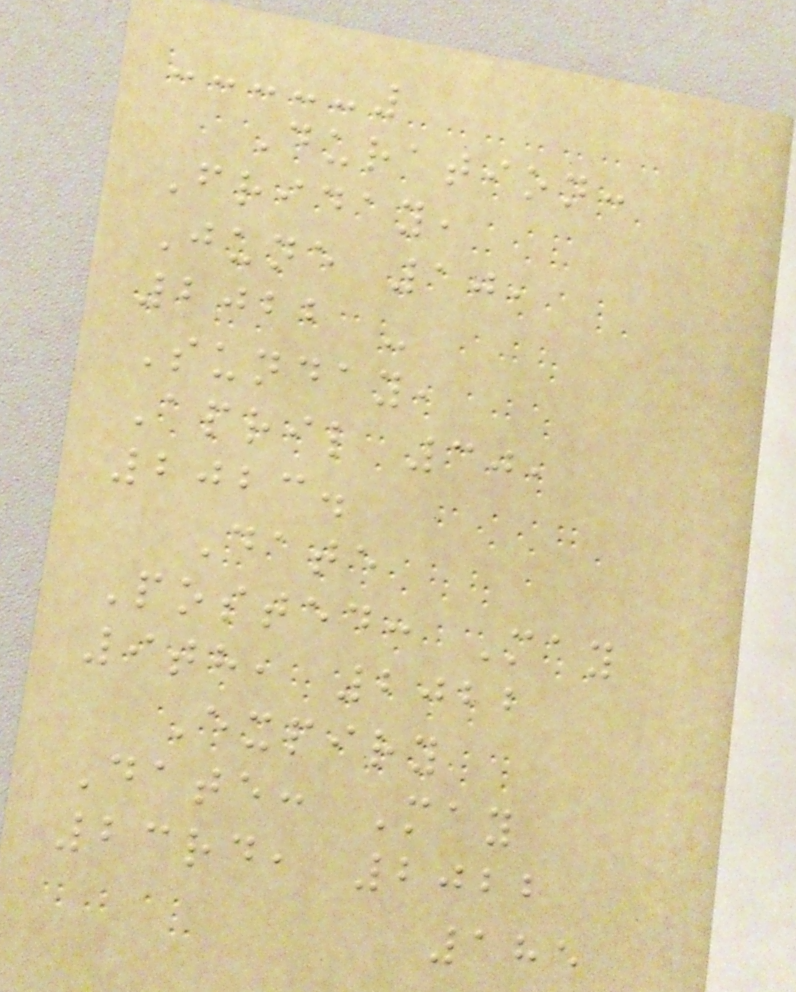Duration:
Friday,
June 10,
2022 -
Sunday,
April 30,
2023.
Date
Posted: May
9th, 2022
Expiry
Date: May
23rd, 2022
185
